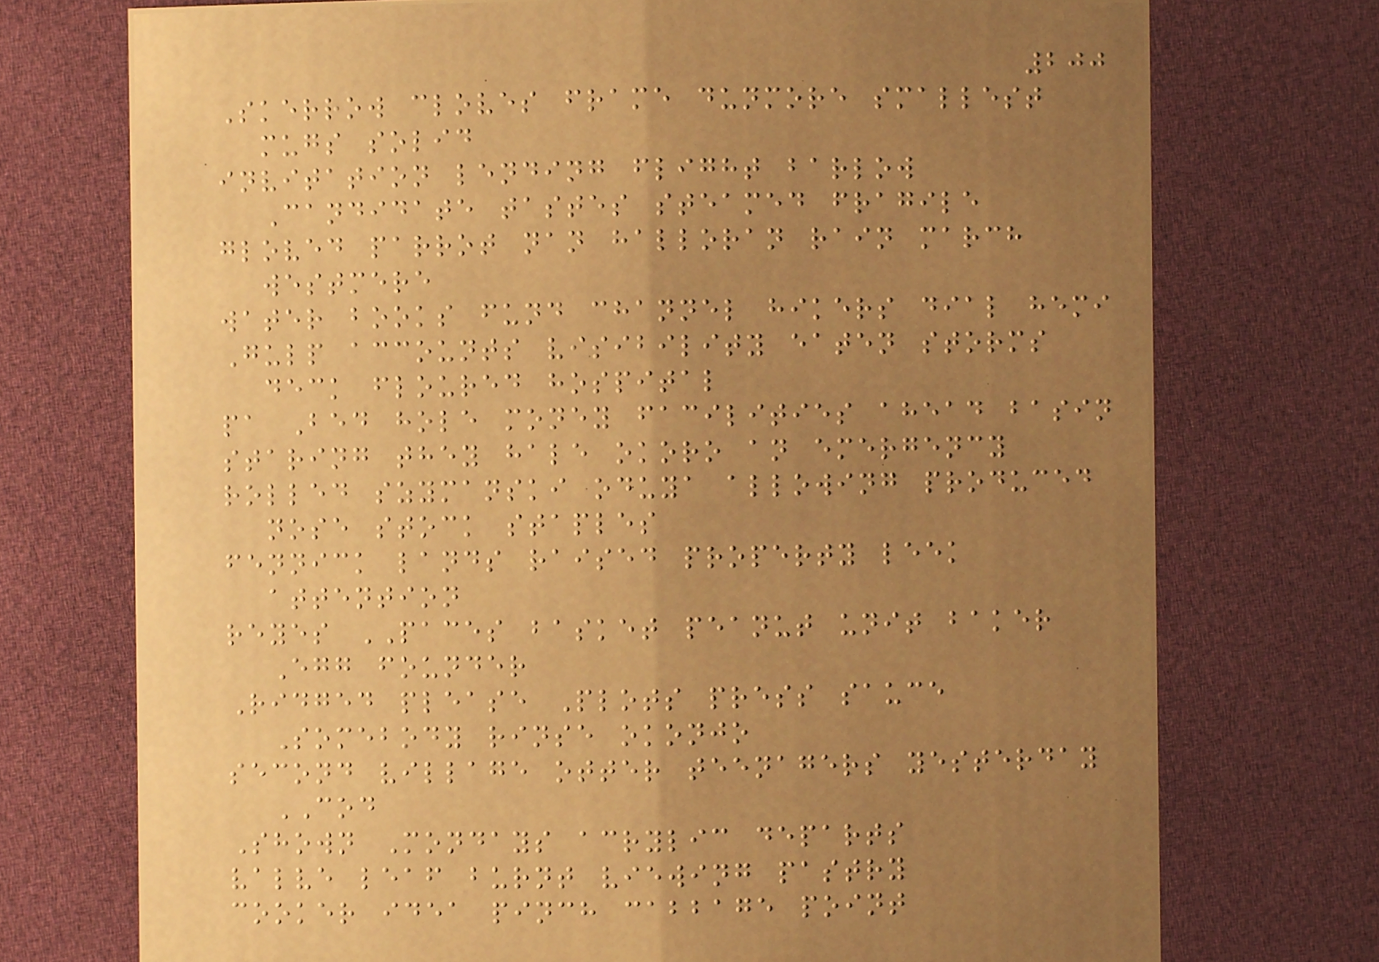200
Skerrow cloves frame dunmore smallest
mugs solid
invitation lending flight barlow
Candidate tastes steamed fragile
gloved parrot nan halloran rain march
westmere
water books fund channel hikers dial hemi
Gulp accounts visibility eaten storms
deck floured hospital
pa Bed hole money facilities ahead basin
staring they hale okoro an emergency
rolled szymanski oduya allowing produced
nose stock staples
fennick lands raised property leek
attention
reyes PACES basket peanut unit baker
Egg founder
Ridged please Plots press sauce
Somebody rinse okonjo
second village otter teenagers yesterday
COD
Shown Mondays acrylic departs
valve leaf burnt viewing pastry
cooker idea pinch cabbage point
